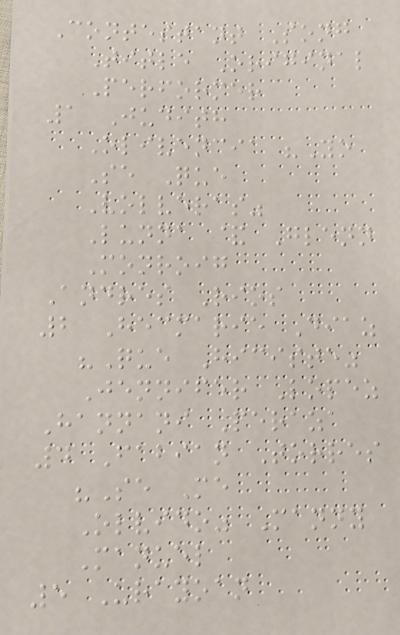Contestant Song
Title Original
Performer
1 Judith
Olivencia "Yo
Se Que
Volveras"
Lunna & Glenn
Monroig
Andres Rios
2 Hecmarie Diaz
"Que Hiciste"
Jennifer Lopez
Hannani Peraza
4 Fabian Torres
"Se Me
Olvido" Manny
Manuel
5 Urayoan
